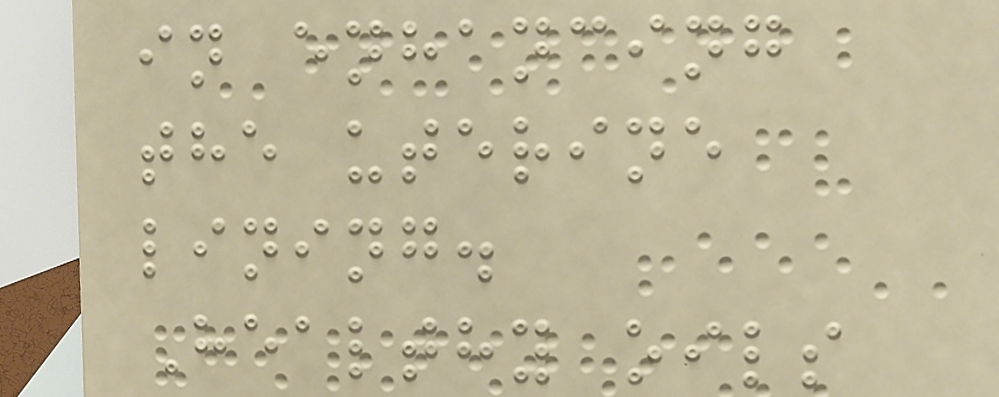in enhancing
the uterine
lining.
Healthy oils
